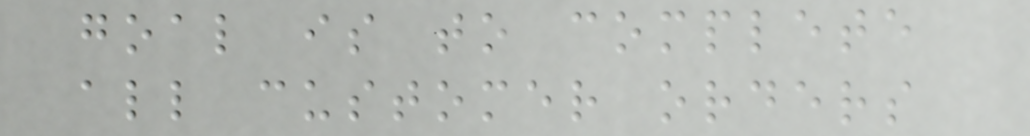goal is to complete
all customer orders
